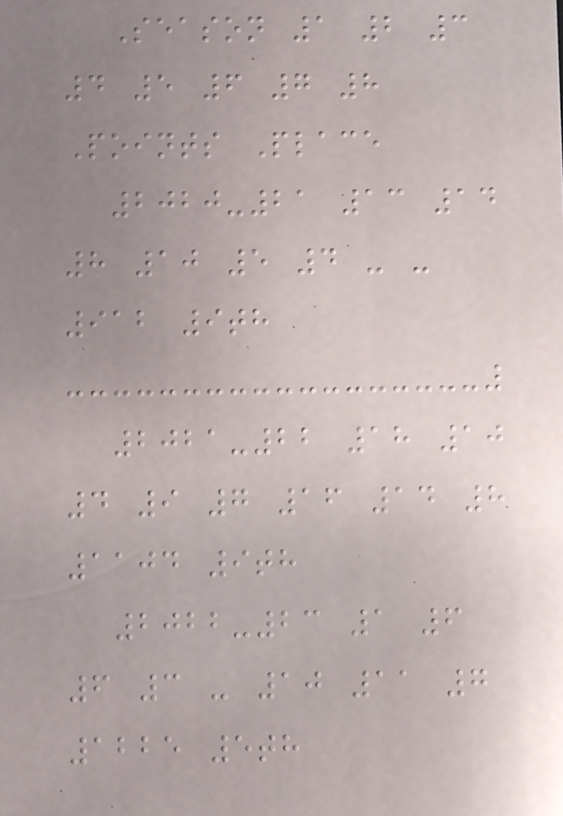Season 1 2 3
4 5 6 7 8
Points Place
2020-21 13 14
8 10 5 4 - -
912 9th
2021-22 18 10
4 9 7 16 14 8
1104 9th
2022-23 1 6
6 3 - 10 11 7
1225 5th
